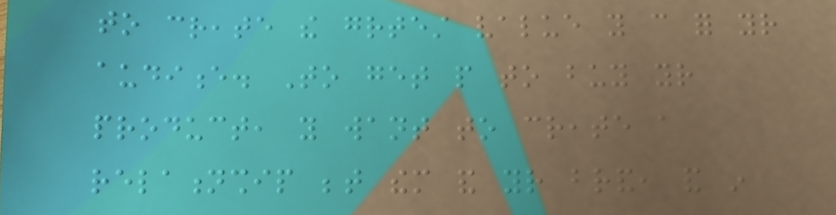to create the greatest value you can for your
audience. To get people to buy your
product, you want to create a
relationship between them and your brand, and in
